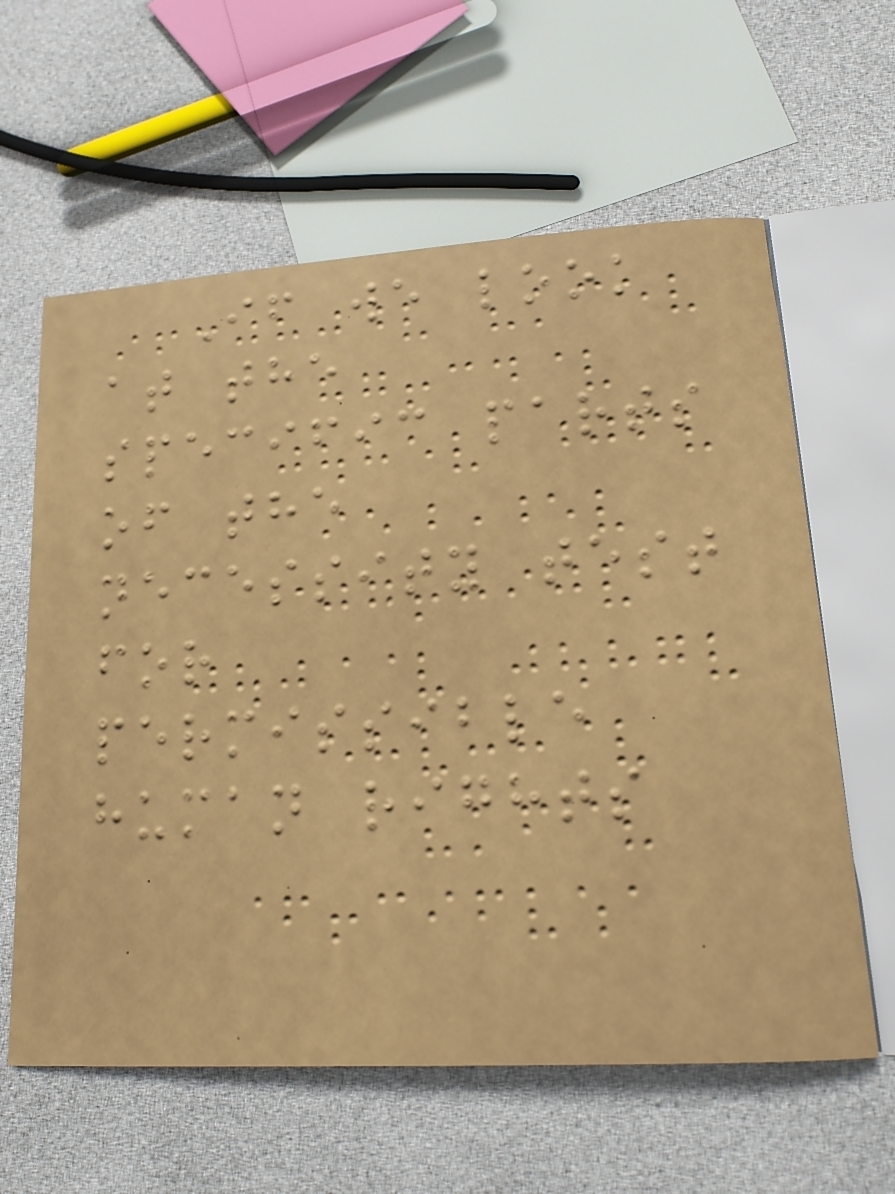If we look
at the
specific parts
of the
necessity test
for
permissible
human rights
